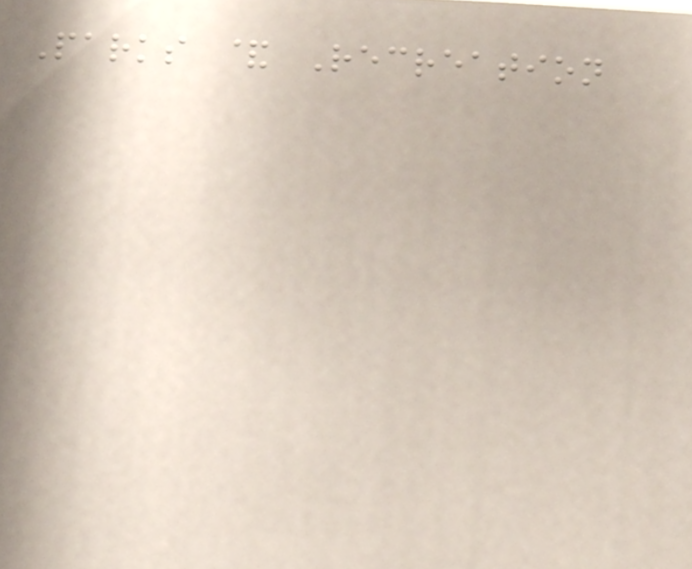Parks & Recreation
